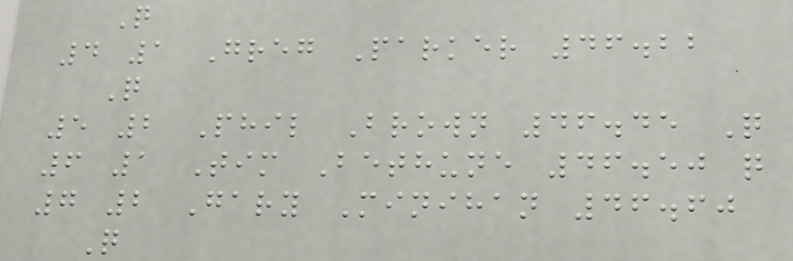Q
4 1 Greg Parker 46.22
Q
5 2 Phil Brown 46.45 Q
6 1 Tim Bethune 46.50 q
7 2 Gary Minihan 46.60
Q
